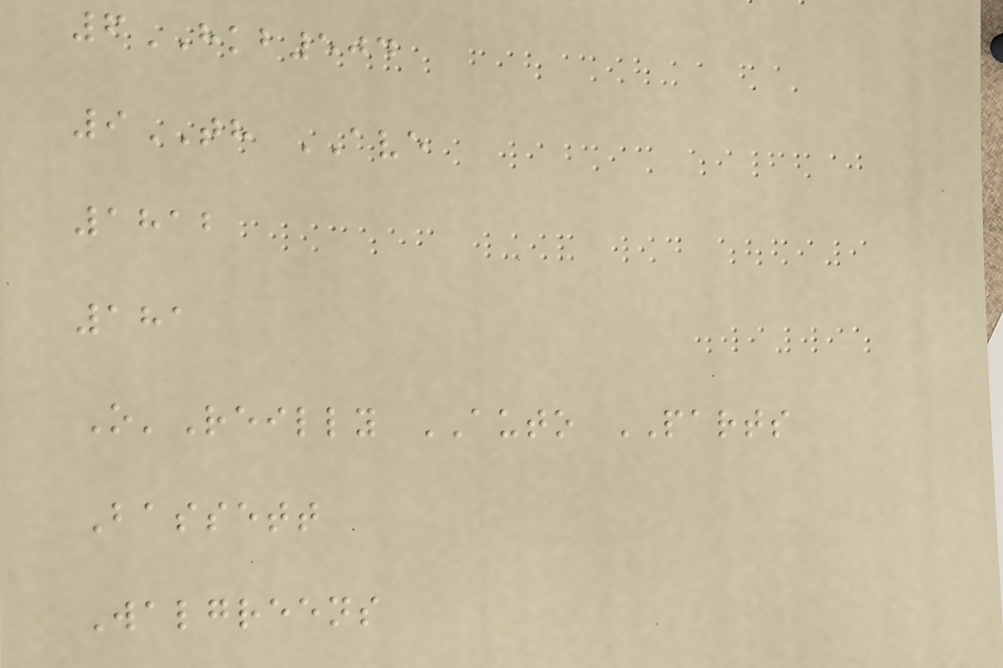6HKB504
9TH AVE
1812
181
O'Reilly AUTO PARTS
Bassett
Walgreens
